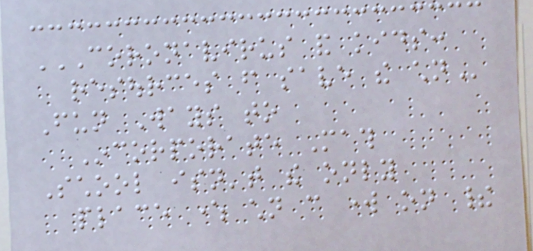CORONAVIRUS AND KIDS:
RESOURCES FROM SAVE THE CHILDREN
Fun Ways to
Incorporate Math
School isn't the only
place where children can work on their
